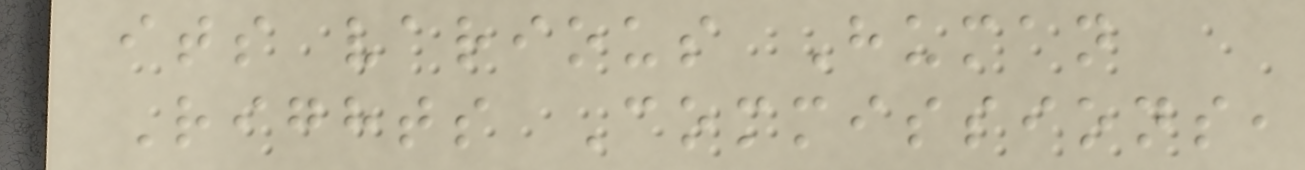its various Human
Rights Commissions,
